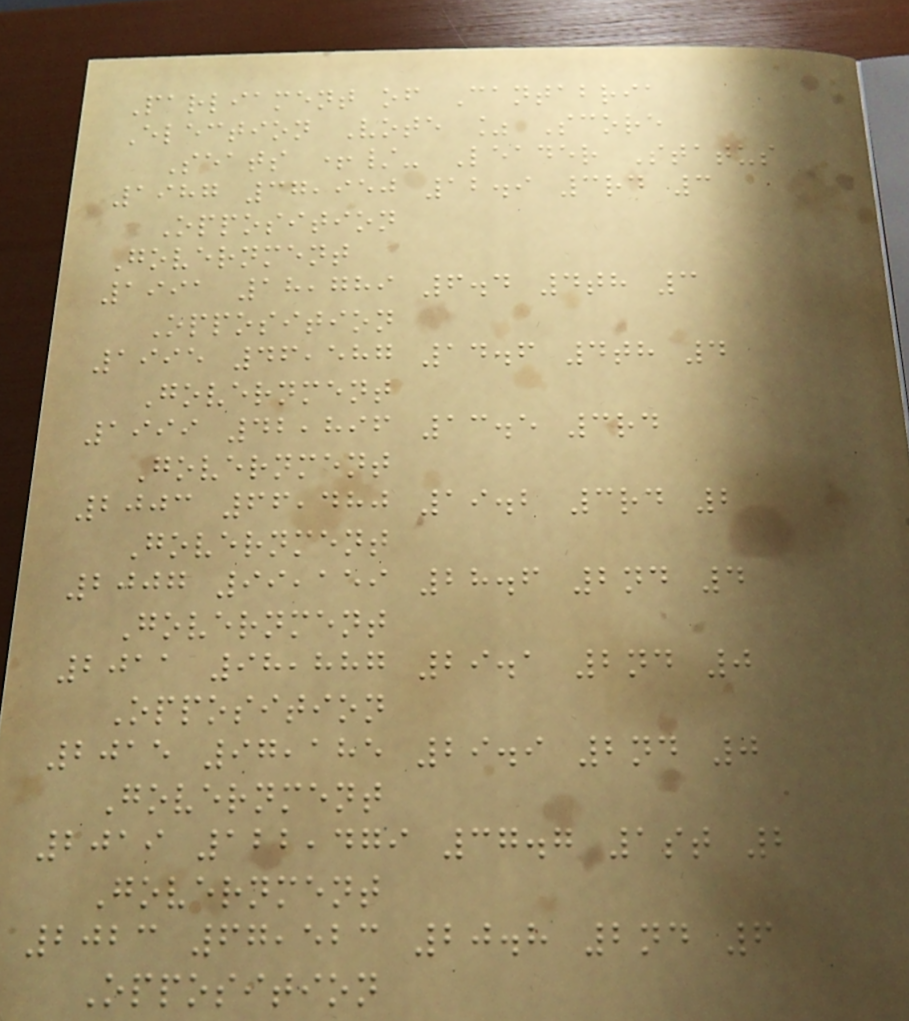Parliament of Cantabria
Election Vote % Score
Seats +/- Leader Status
1987 37,950 12.9 3rd 3
Opposition
Government
1991 18,789 6.4 4th 3
Opposition
1995 46,587 14.6 4th 4
Government
1999 42,896 13.5 3rd
Government
2003 66,480 19.2 3rd 2
Government
2007 99,159 28.6 2nd 4
Government
2011 98,887 29.1 2nd 0
Opposition
2015 97,185 29.9 2nd 0
Government
2019 122,479 37.7 1st 2
Government
2023 67,523 20.8 2nd 6
Opposition
